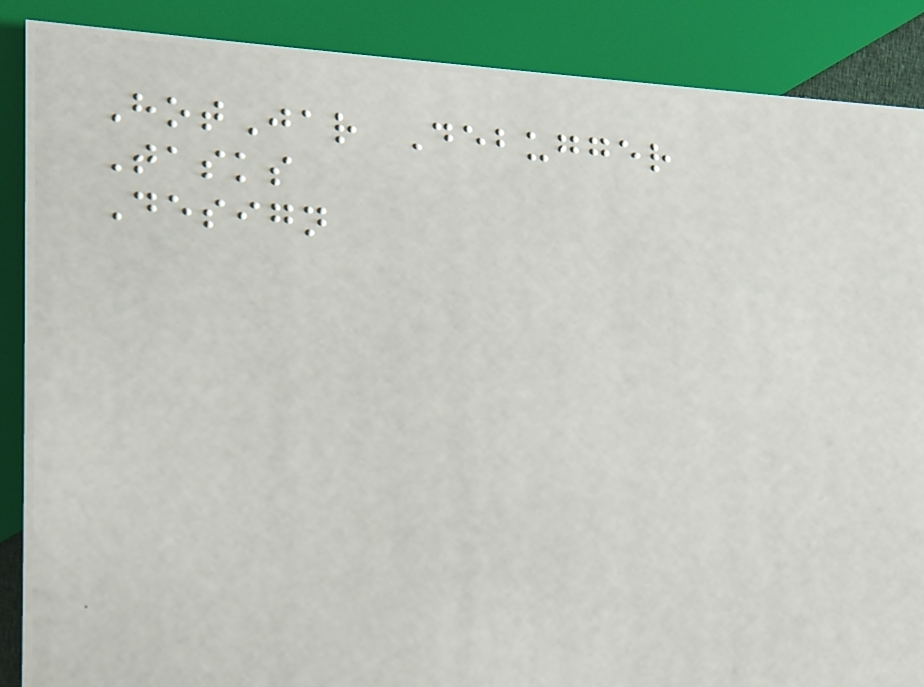HotJar Debugger
Tasks
Design
